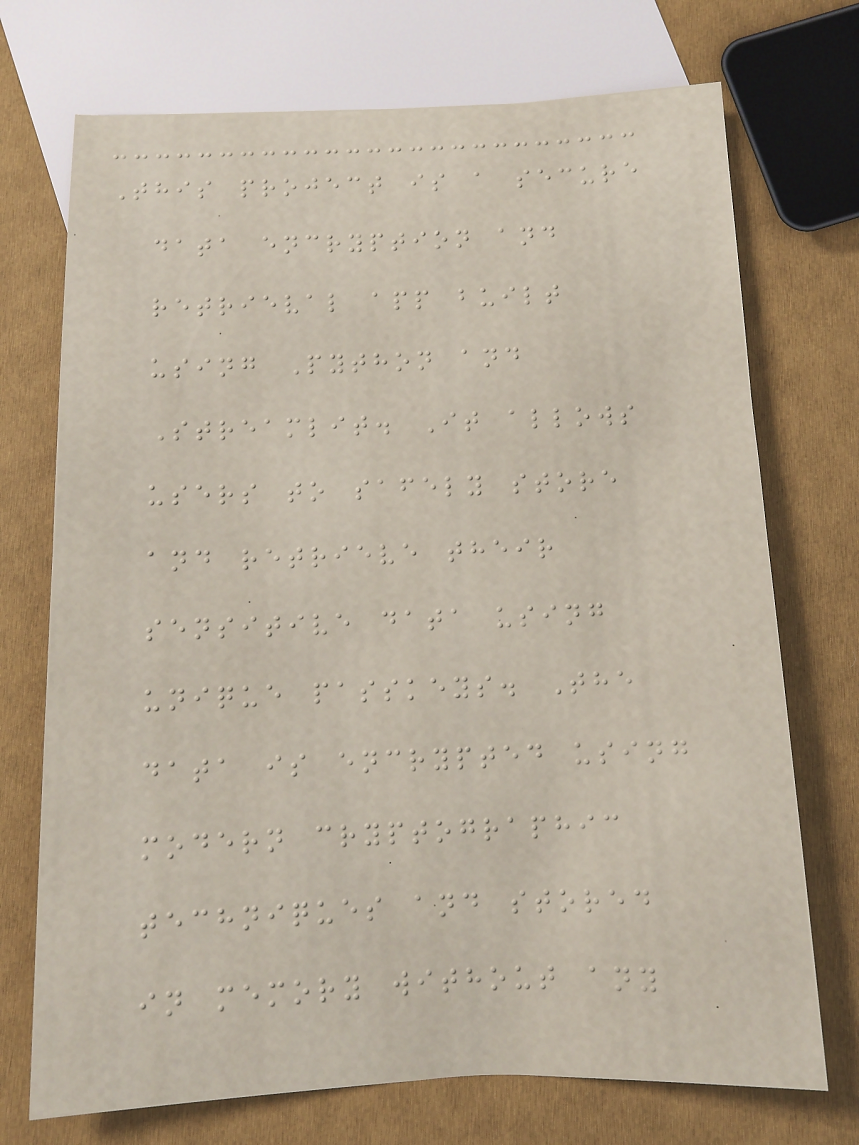This project is a secure
data encryption and
retrieval app built
using Python and
Streamlit. It allows
users to safely store
and retrieve their
sensitive data using
unique passkeys. The
data is encrypted using
modern cryptographic
techniques and stored
in memory without any
